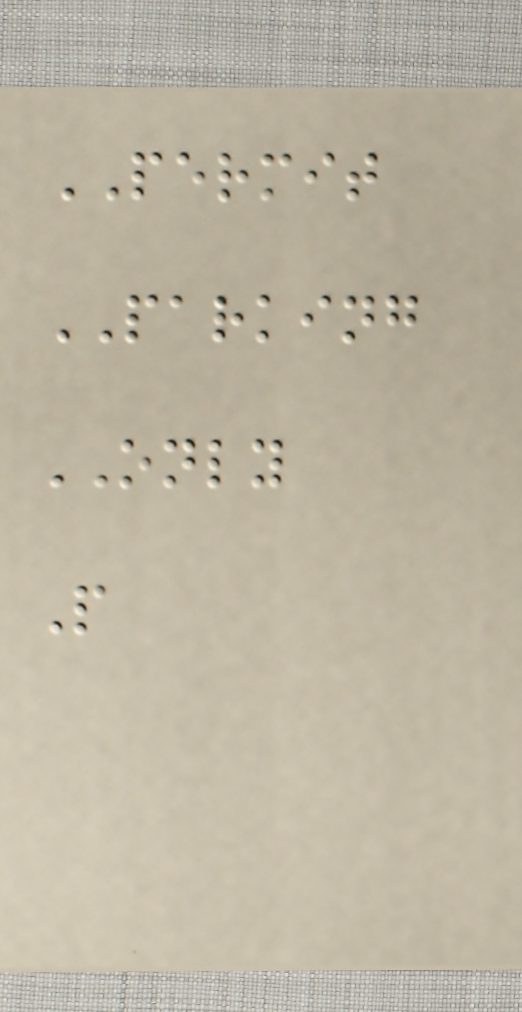PERMIT
PARKING
ONLY
P
